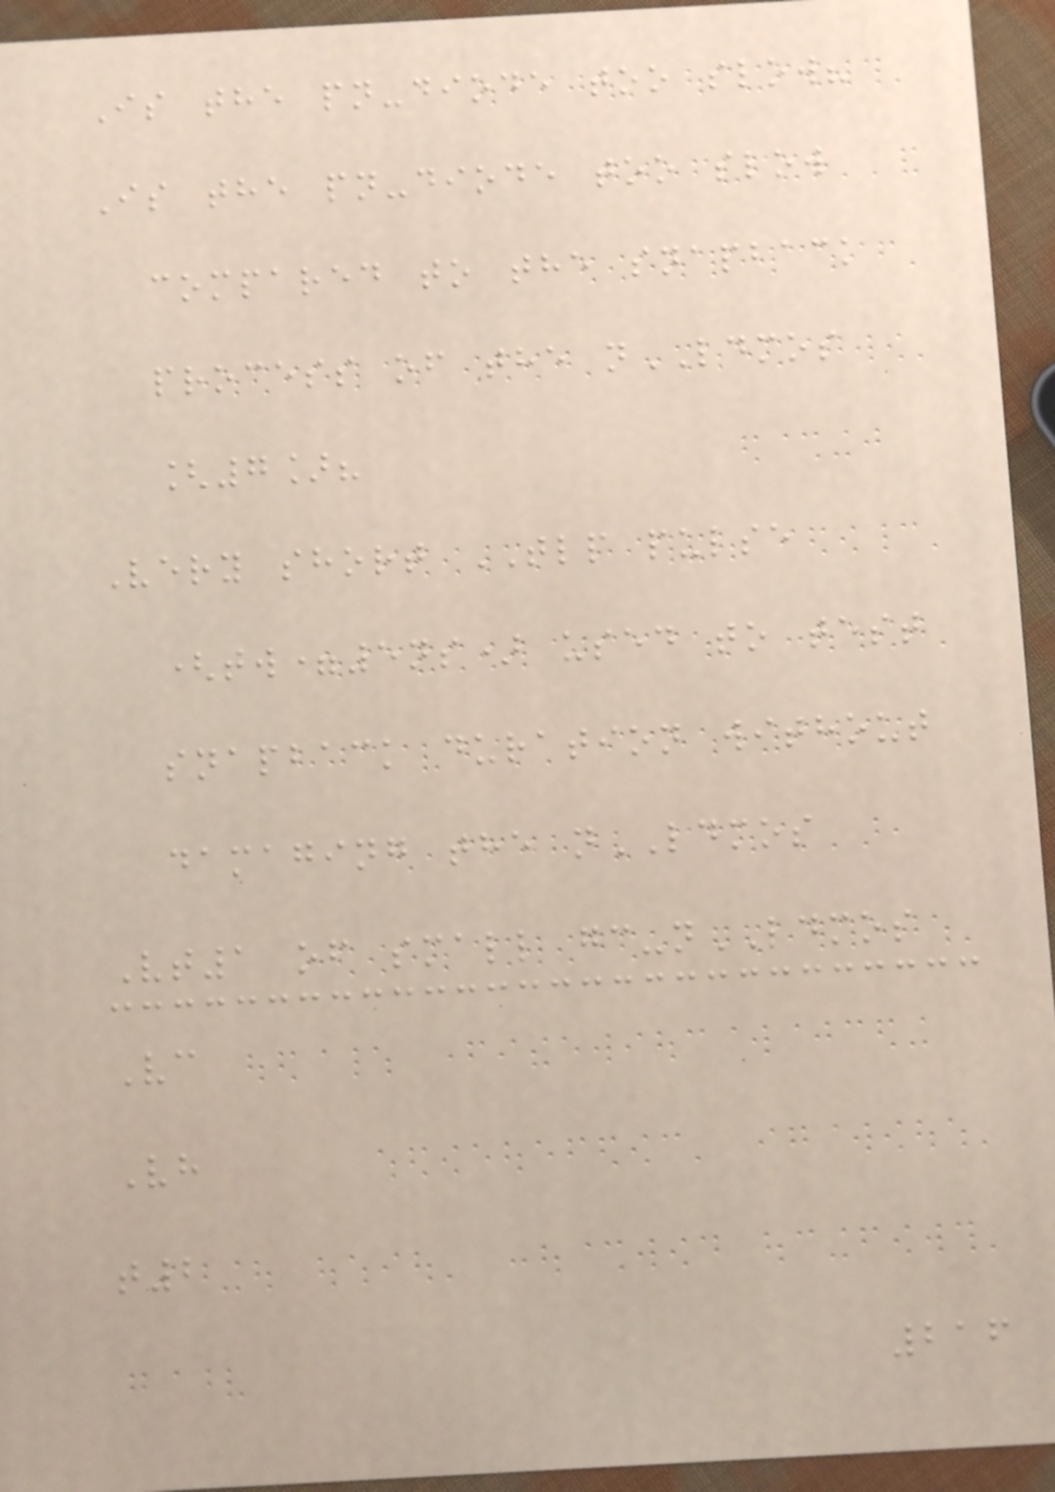Is the pn-diode too slow?
Is the pn-diode too slow
compared to the snapback
process of the nLDMOS
[7]?
Very short TLP pulse
(tw=5ns) used to test
snapback duration without
damaging the nLDMOS
Vt1 of small gc-nLDMOS
Vc
Vh
t2
216
